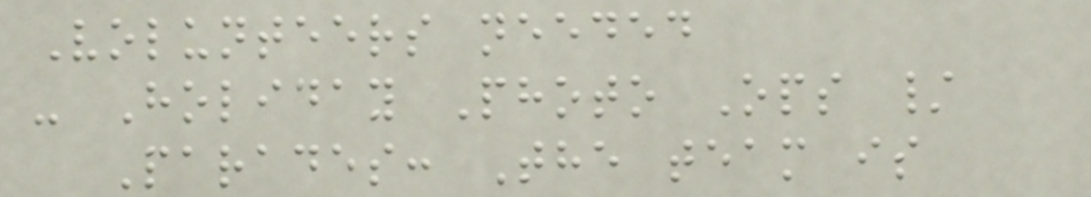Volunteers needed
- Holiday Photo Ops /
Parades: The team is
